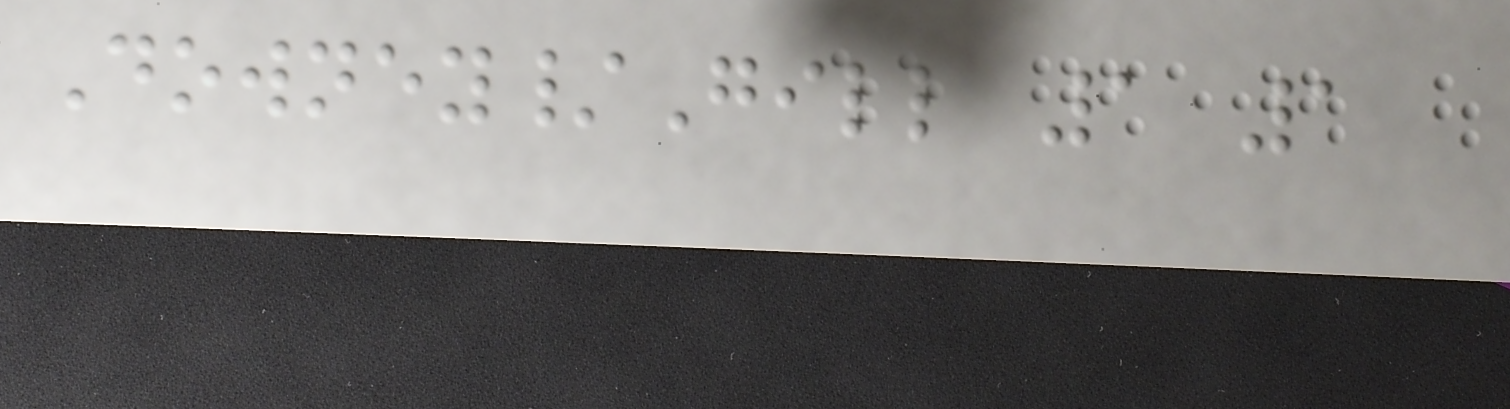Downey/Gill 1 1
